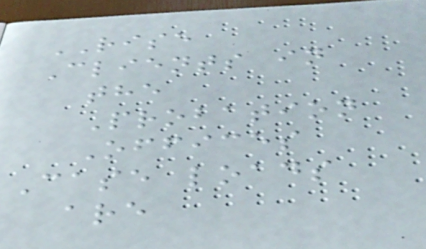RISE
Clients in
the
Probation
Offices
Case loads
are
